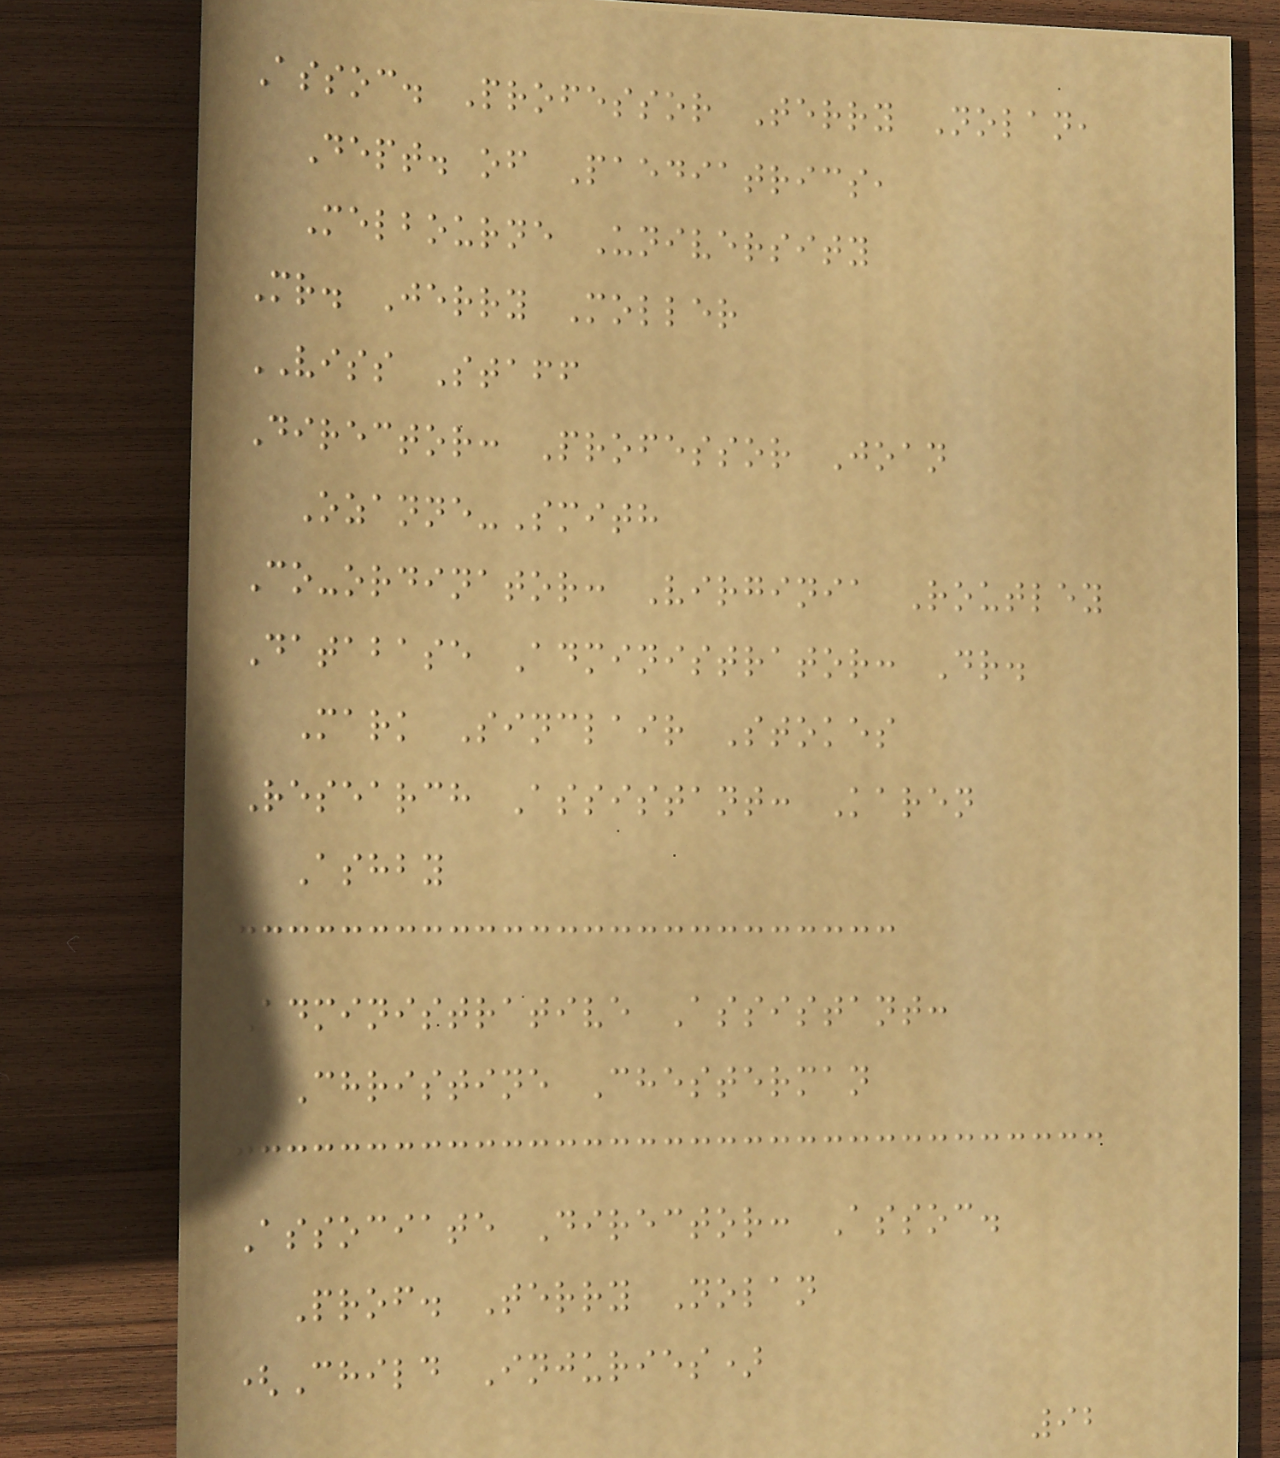Assoc. Professor Terry Nolan,
Dept. of Paediatrics,
Melbourne University
Mr. Jerry Moller
VISS Staff
Director: Professor Joan
Ozanne-Smith
Co-ordinator: Virginia Routley
Database Administrator: Dr.
Mark Sinclair Stokes
Research Assistant: Karen
Ashby
Administrative Assistant:
Christine Chesterman
Associate Director: Assoc.
Prof. Terry Nolan
(Child Injuries)
92
